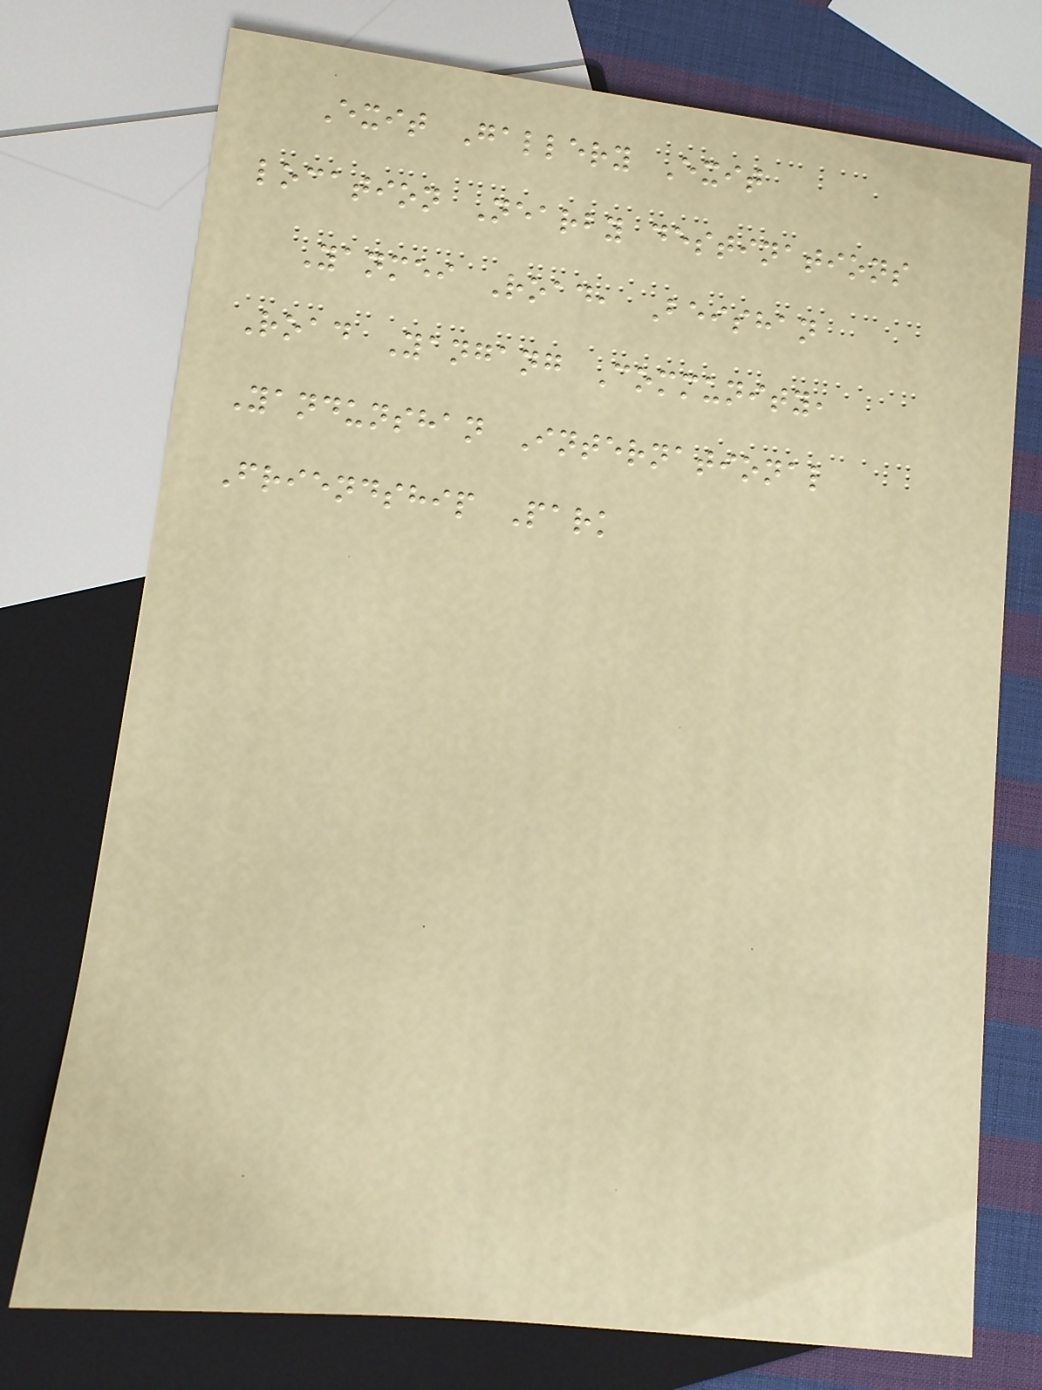Exit Gallery Exit
location Nearby destinations
Yanmei Road, Beishan
Road Yangang Community,
Yandunshan International
Friendship Park
